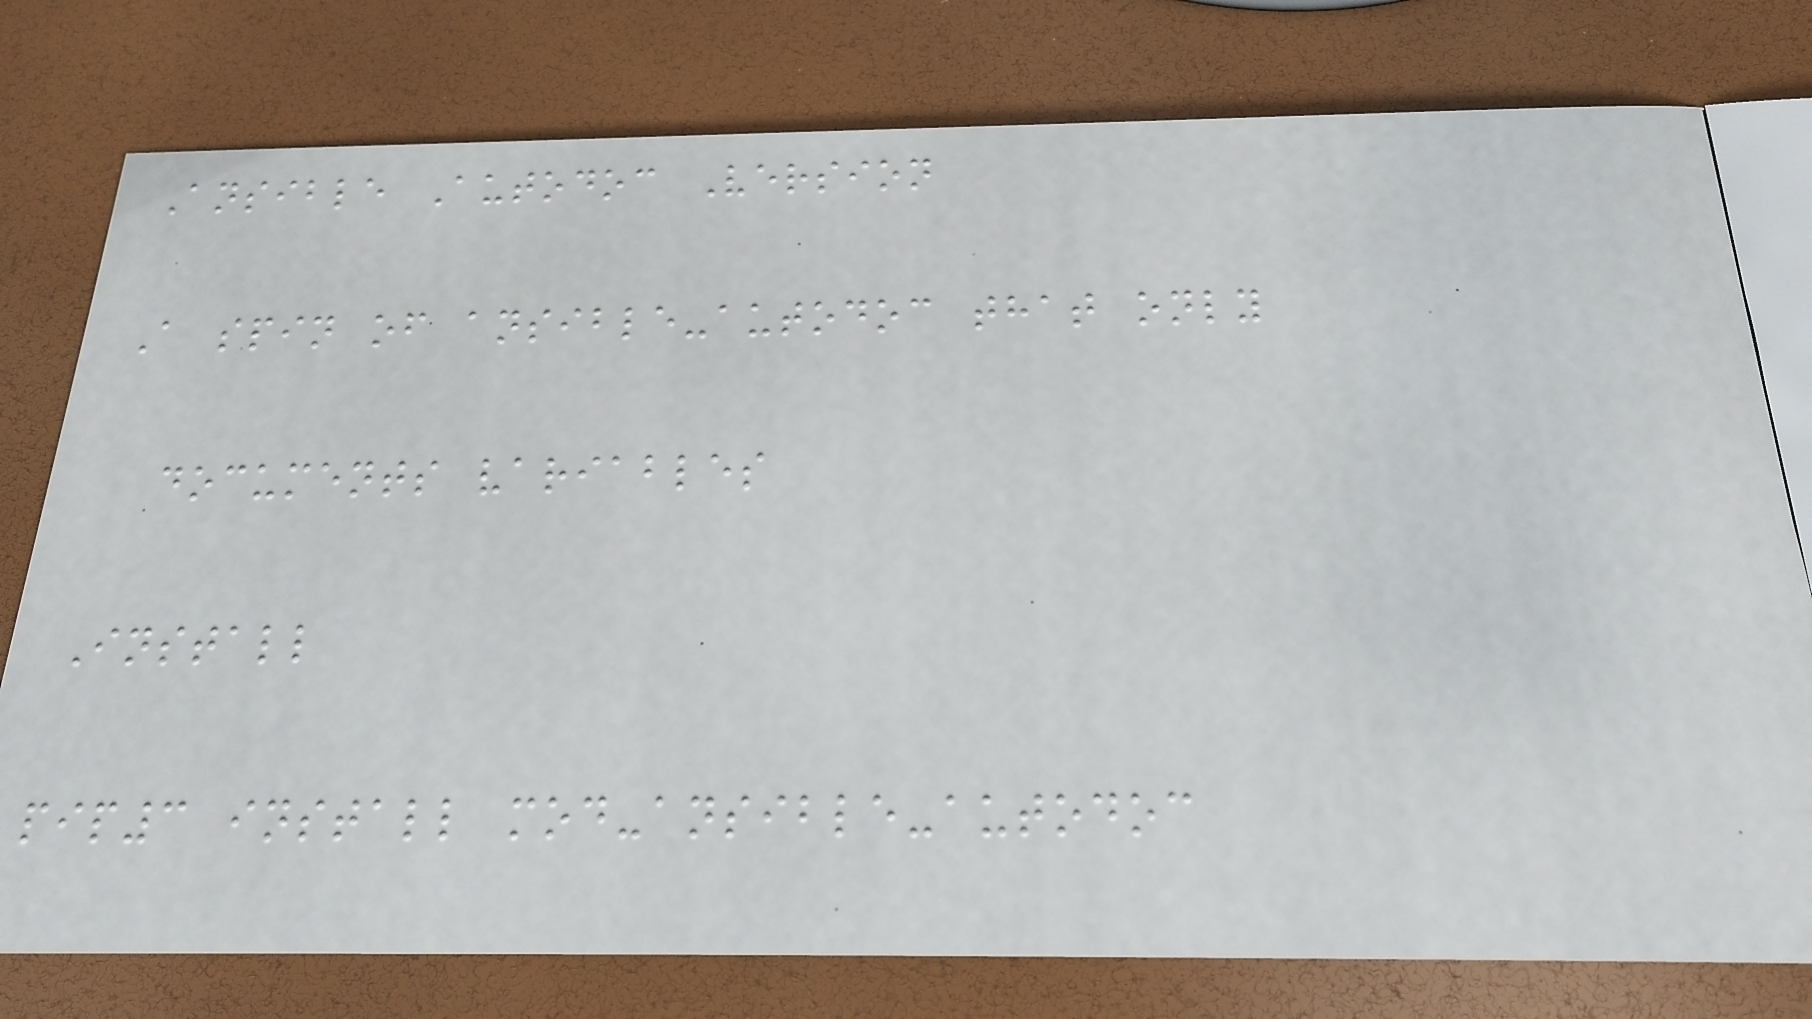Ansible Autodoc Version
A spin of ansible-autodoc that only
documents variables
Install
pip3 install mod-ansible-autodoc
